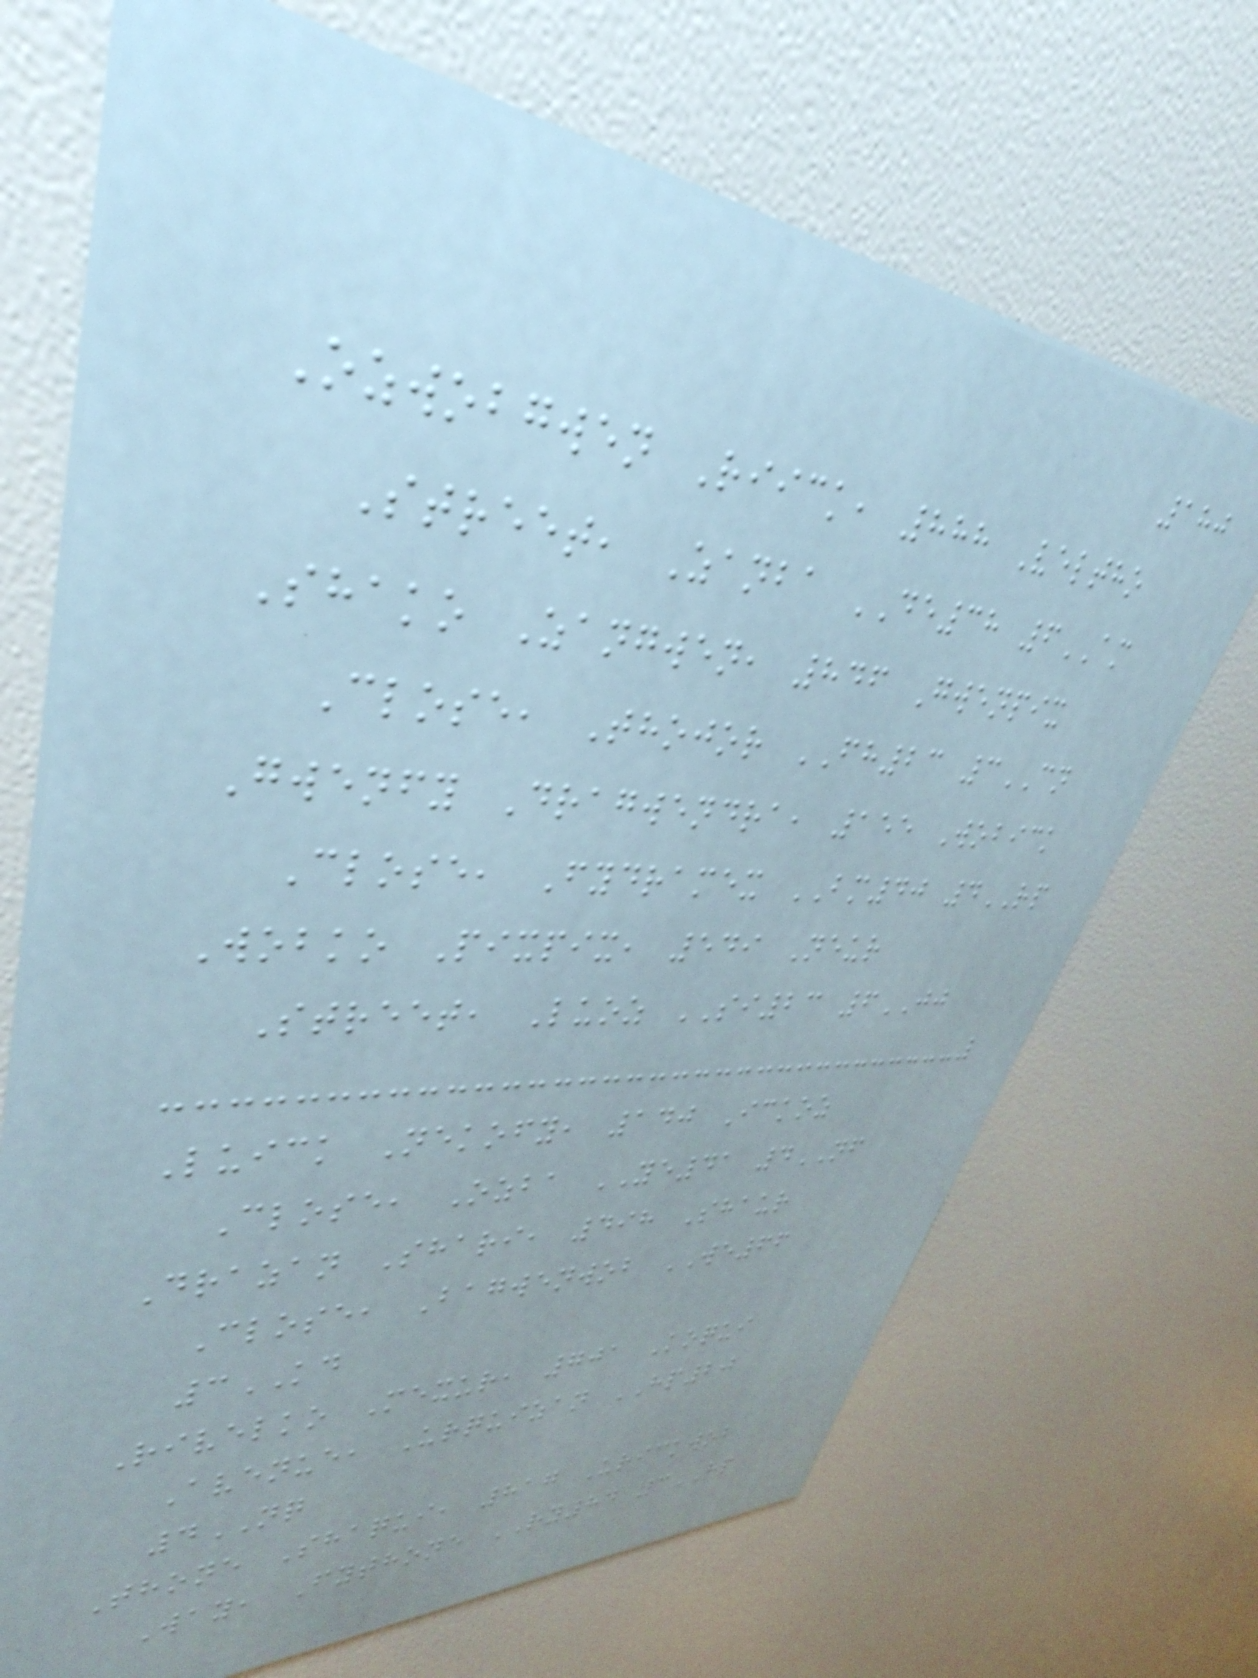180
Ozwobgwen Riick, 888 Veltho
Street, Zanba DE38 6AM
Shako Zangwen, 846 Gwenpix
Close, Thojor FH23 3CN
Gwenfy Dragwendra, 155 Wobick
Close, Fydramex BM40 4RP
Wobko Pixpix, 549 Neur
Street, Luoz SI23 6JJ
Luick Nekofy, 140 Ickoz
Close, Ozba YE41 4NF
Drazan Shari, 498 Shaur
Close, Bagwenwob WE66
3KD
Rivelko Mexur, 701 Koqui
Avenue, Urquizan HP20
4NQ
Thone Shaqui, 817 Urickwob
Way, Fythone RY84 3HP
